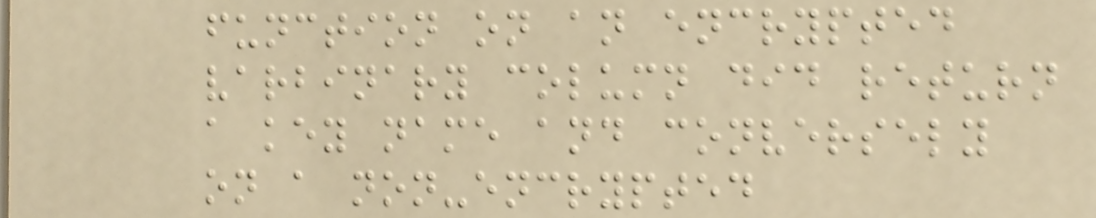function on an encrypted
varbinary column did return
a key name and conversely
on a non-encrypted
